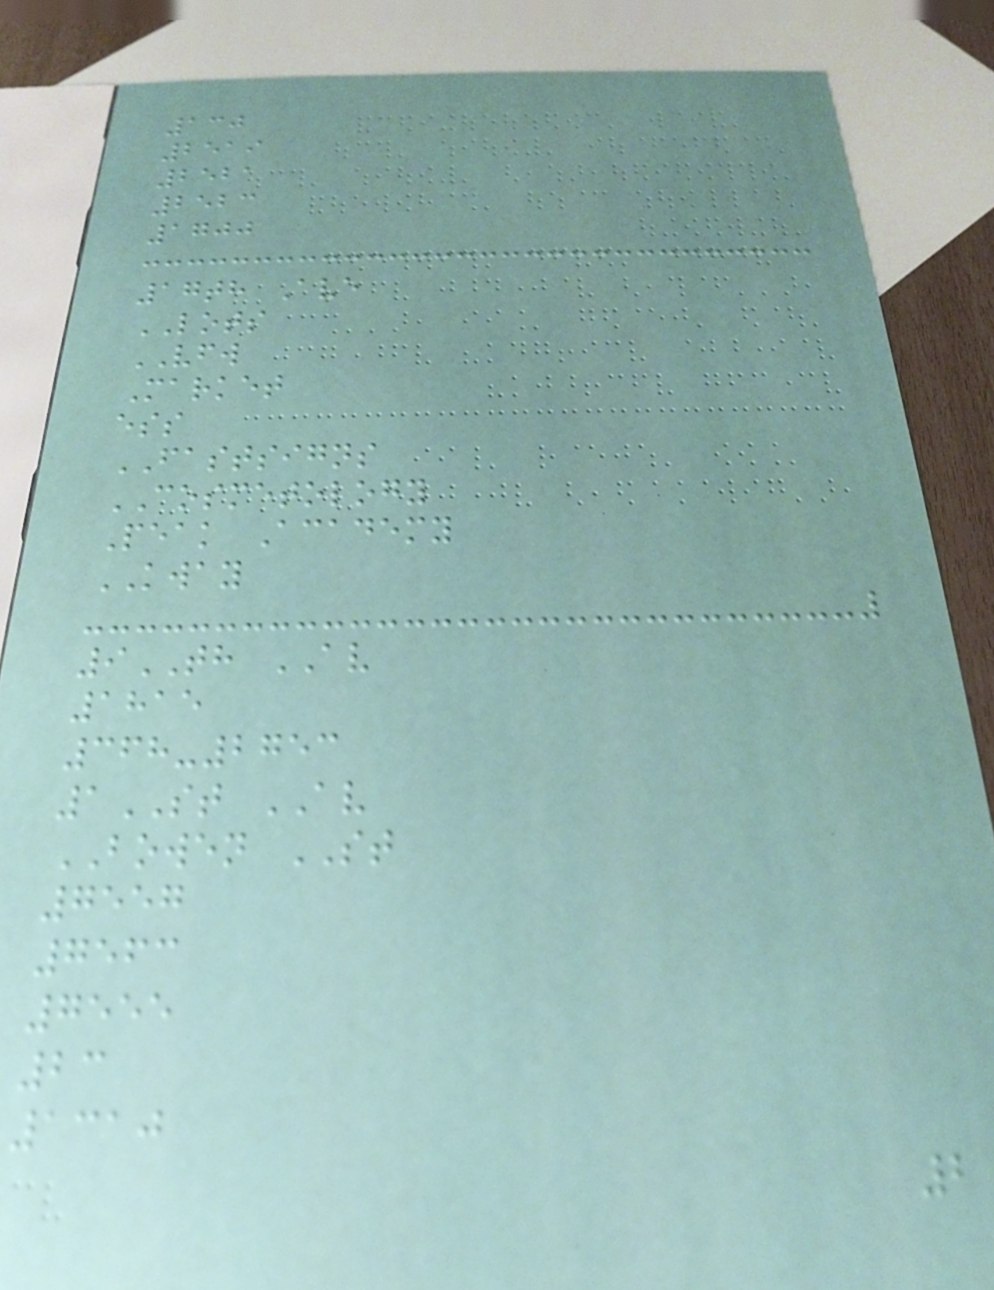130
2519
2521
2523
1700
17th Ave
LOTS
VFW
Market
ess
FASTSIGNS
COSMETOLOGY
Peak Academy
KWAY
9TH AV
1815
368-2753
1ST AV
BOWEN ST
7557
7563
7555
23
1310
2
